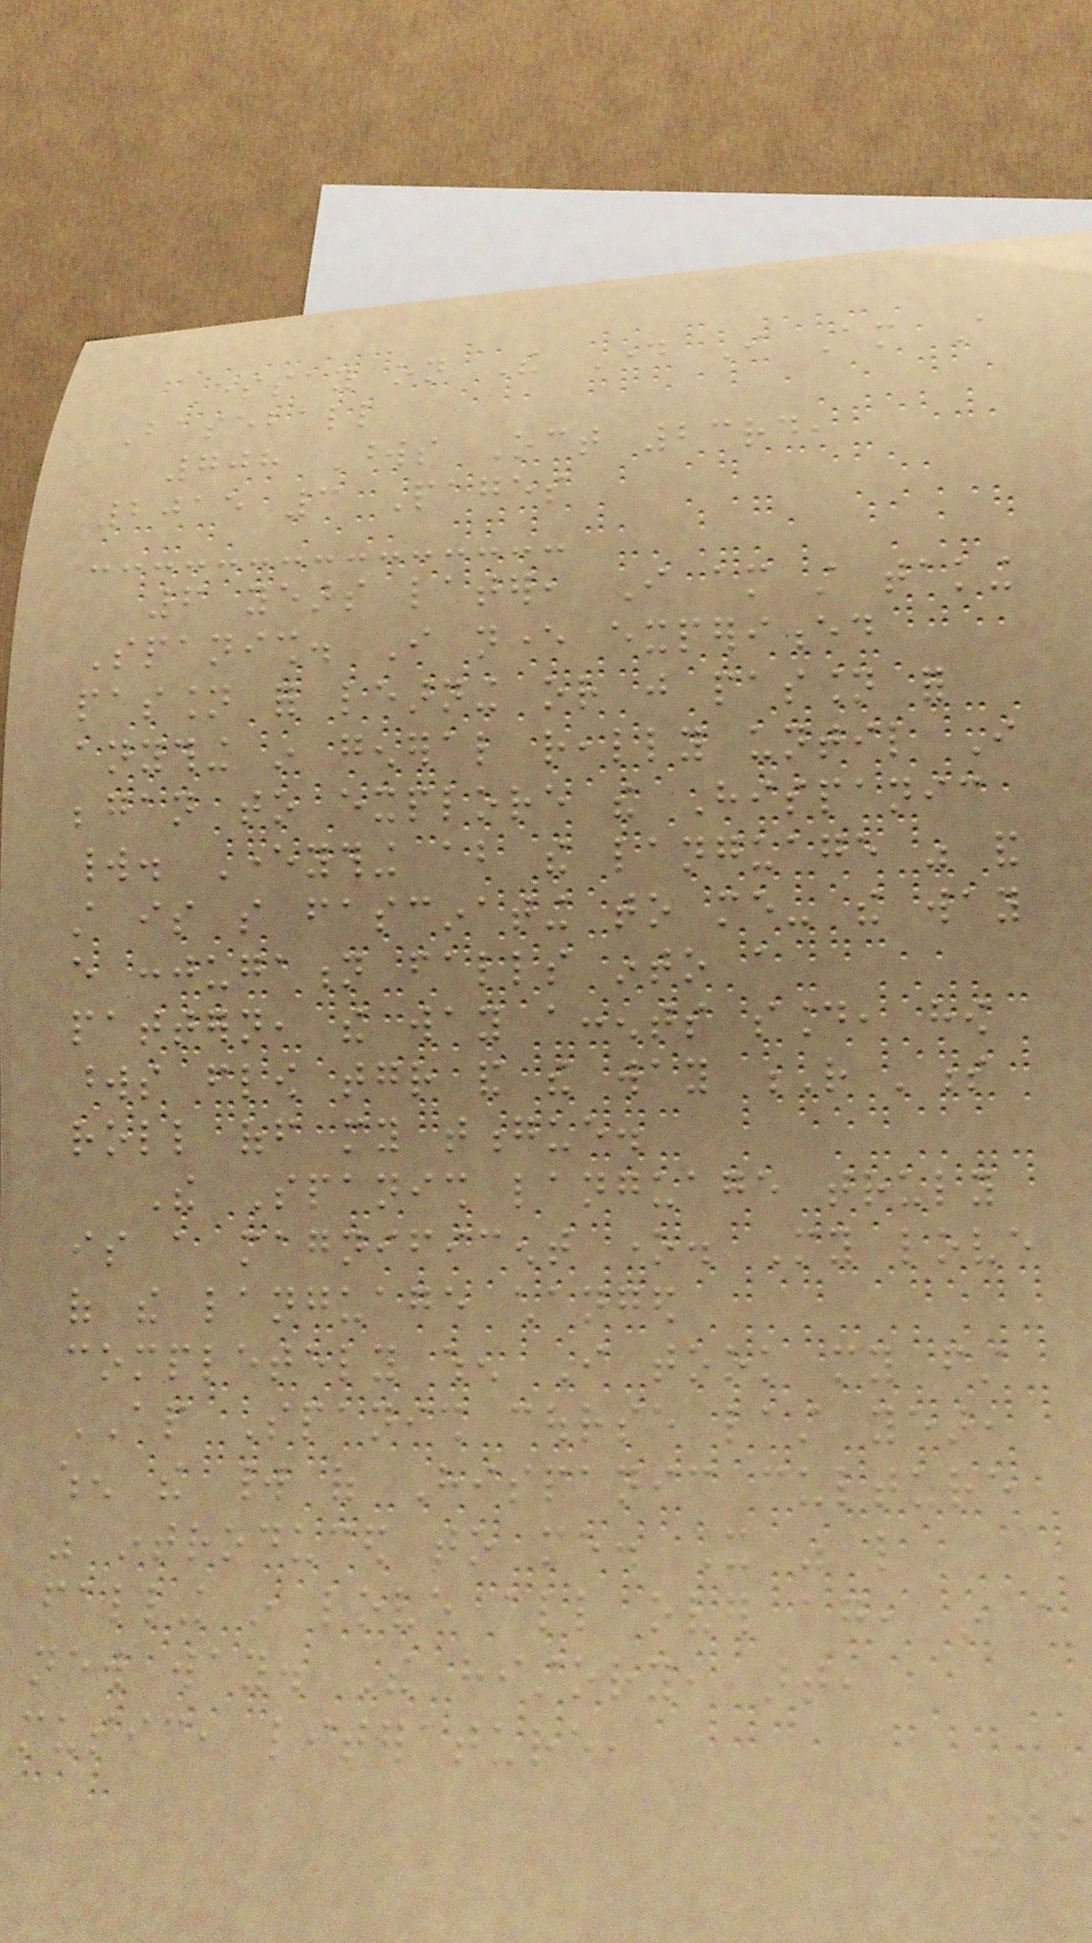Essay on The Day I Am A
Baseball
708 Words Oct 23rd,
2015 3 Pages
6 years later, I am still taking
Spanish. I never experienced
passion for learning or just passion for
anything in general really until I
began to explore the Hispanic
world. Everything about the language was and
still is so fascinating to me- the way
every conjugation falls into a
pattern, the way accents sound, how
words flow together and the way R 's
roll off my tongue.
The Spanish language truly
is a magnificent one. My love
of the language changed
completely when I took my first
AP Spanish course last year,
when the world of Hispanic culture
was introduced to me. It was like
falling in love all over again, in a
new way. The history, art,
music, literature,
49
